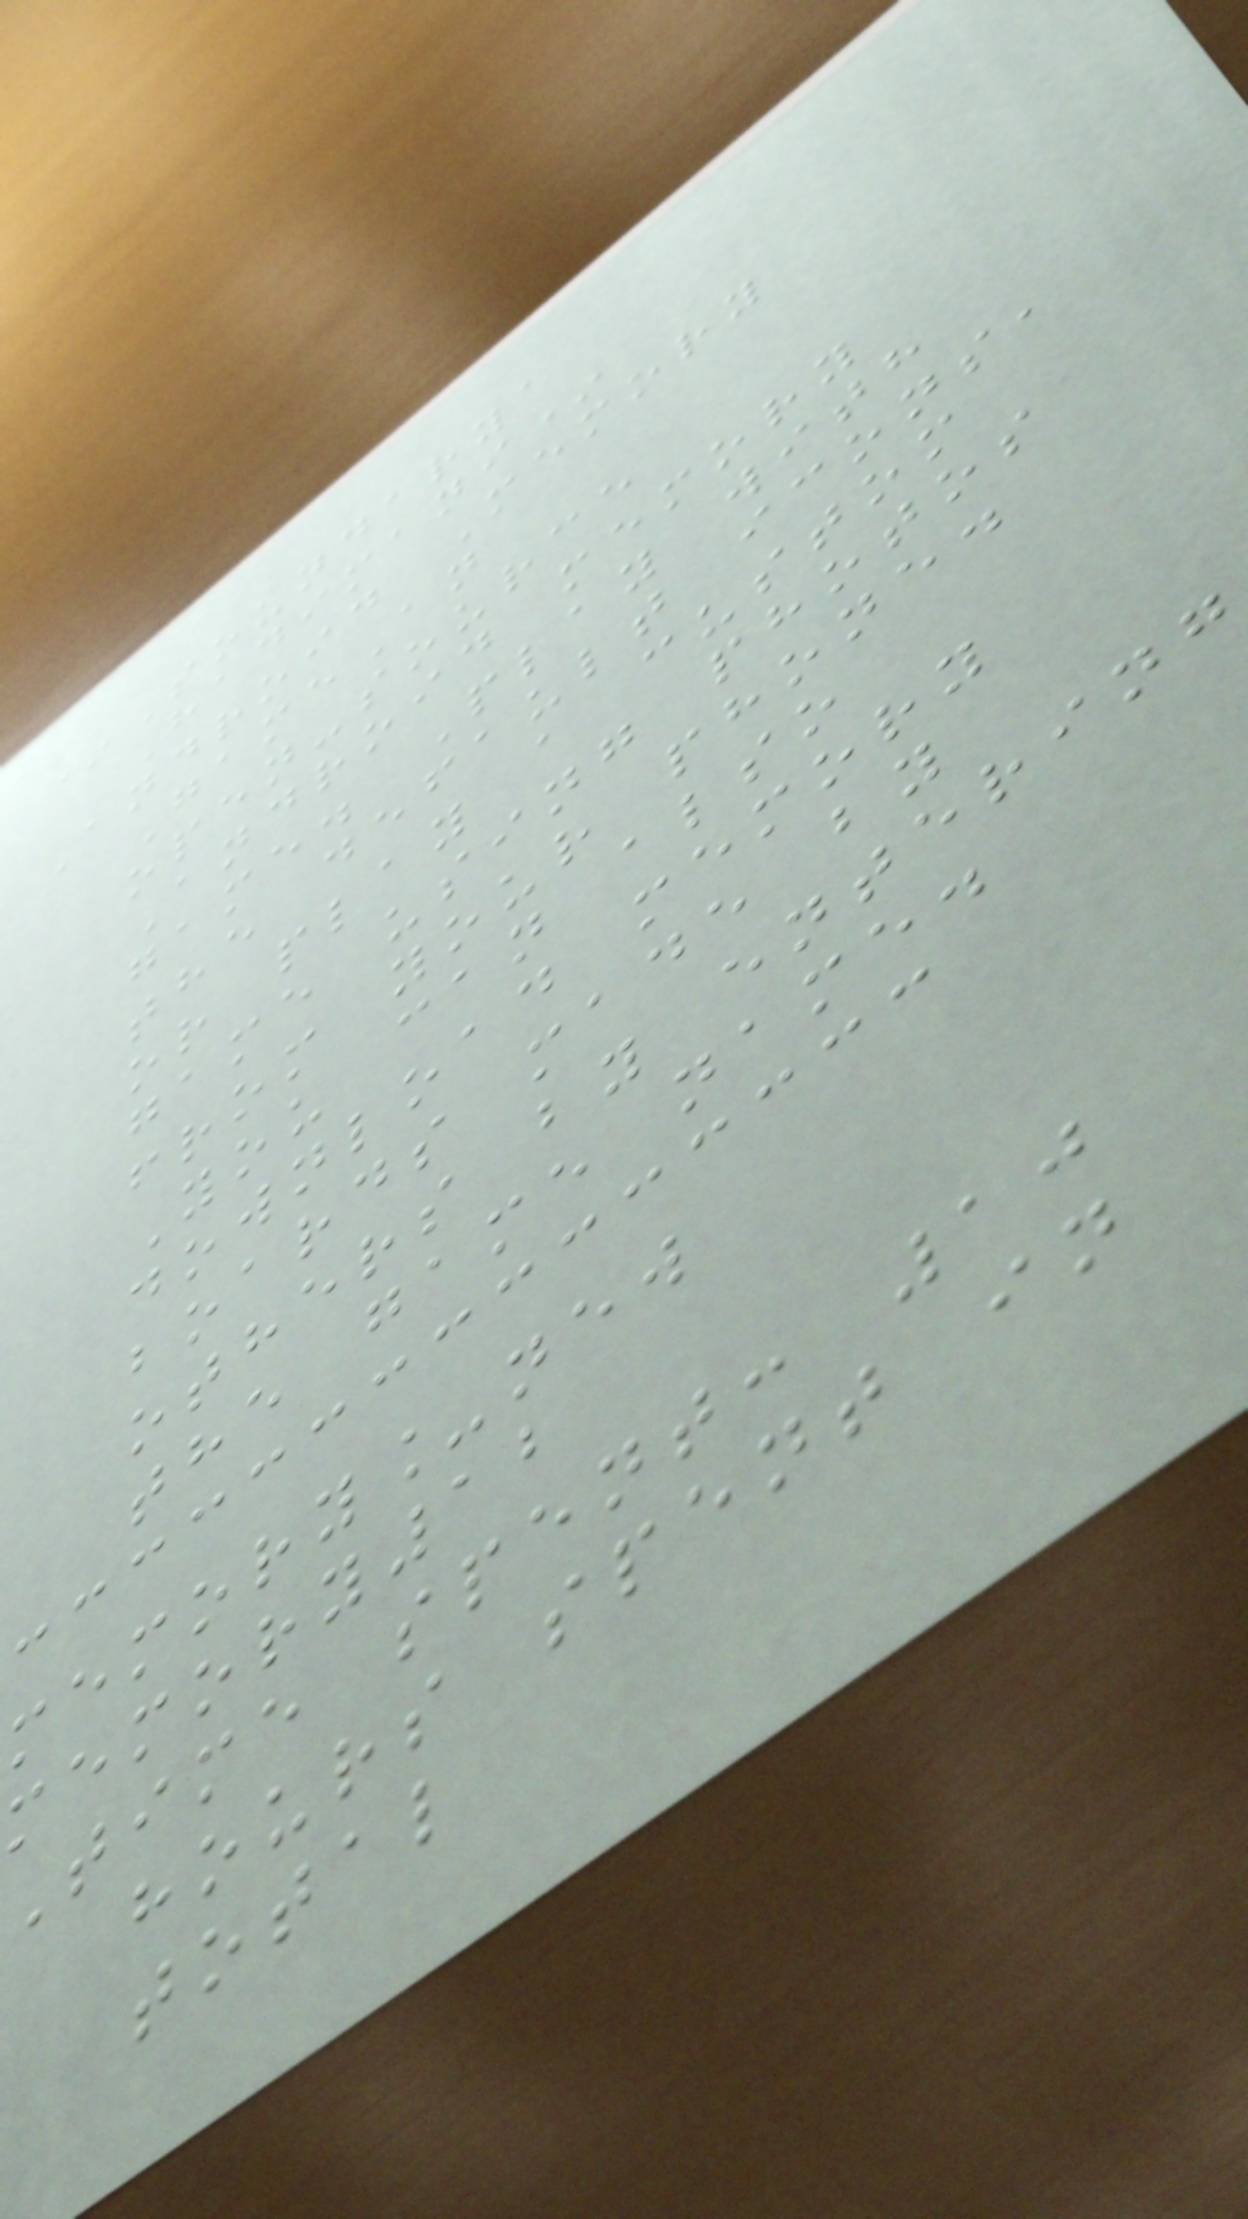*Soundarya
Hadimani*
Android Memory
GameAn
open-source
Android memory
game. Play with
the default icons,
or play a custom
game using photos
from your phone.
You can also
download memory
boards made by
others by entering
the game name.
memory_new
memory12
Time spent: 10
hours spent in
total
